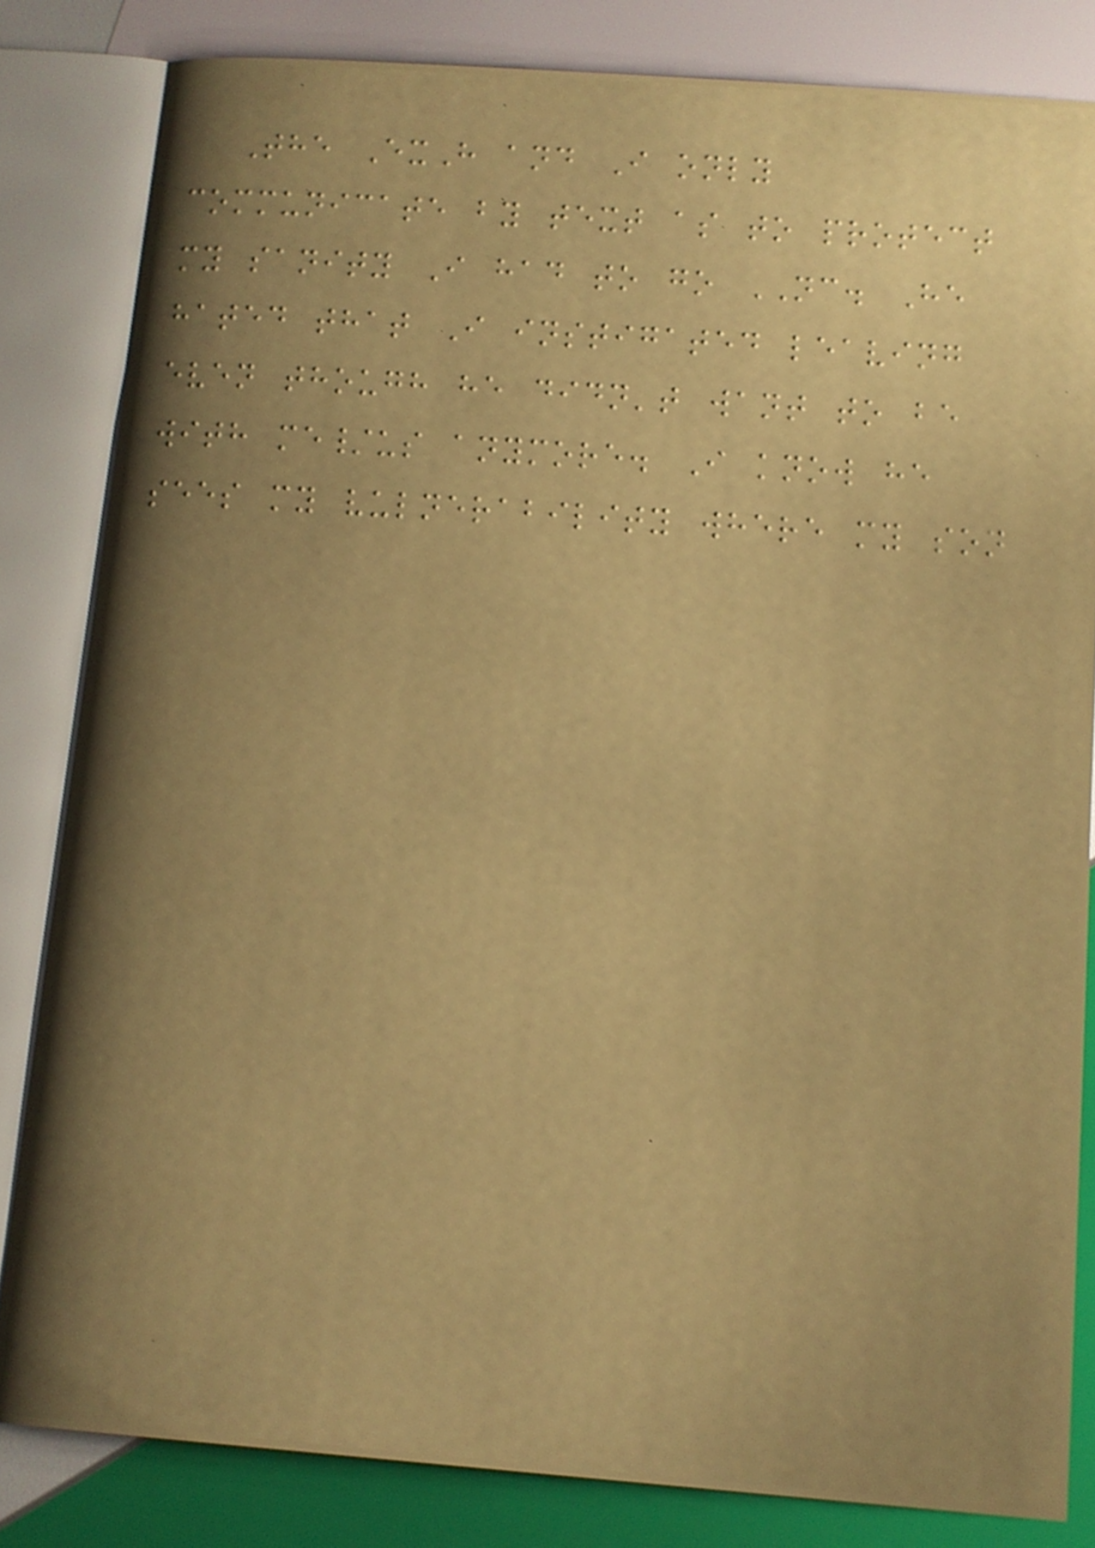The ExH and I only
communicate by text as to protect
my sanity I had to go NC. He
hated that I instigated leaving
even though he didn't want to be
with me/us anymore. I know he
sees my vulnerability where my son
